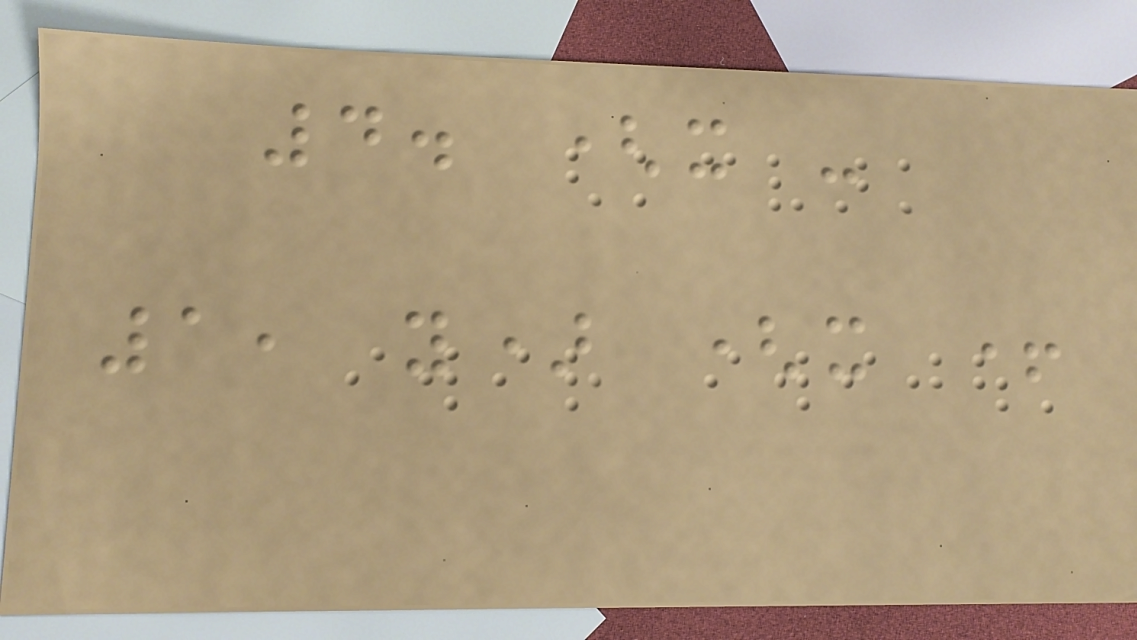4. (x -
1, y) (x +
